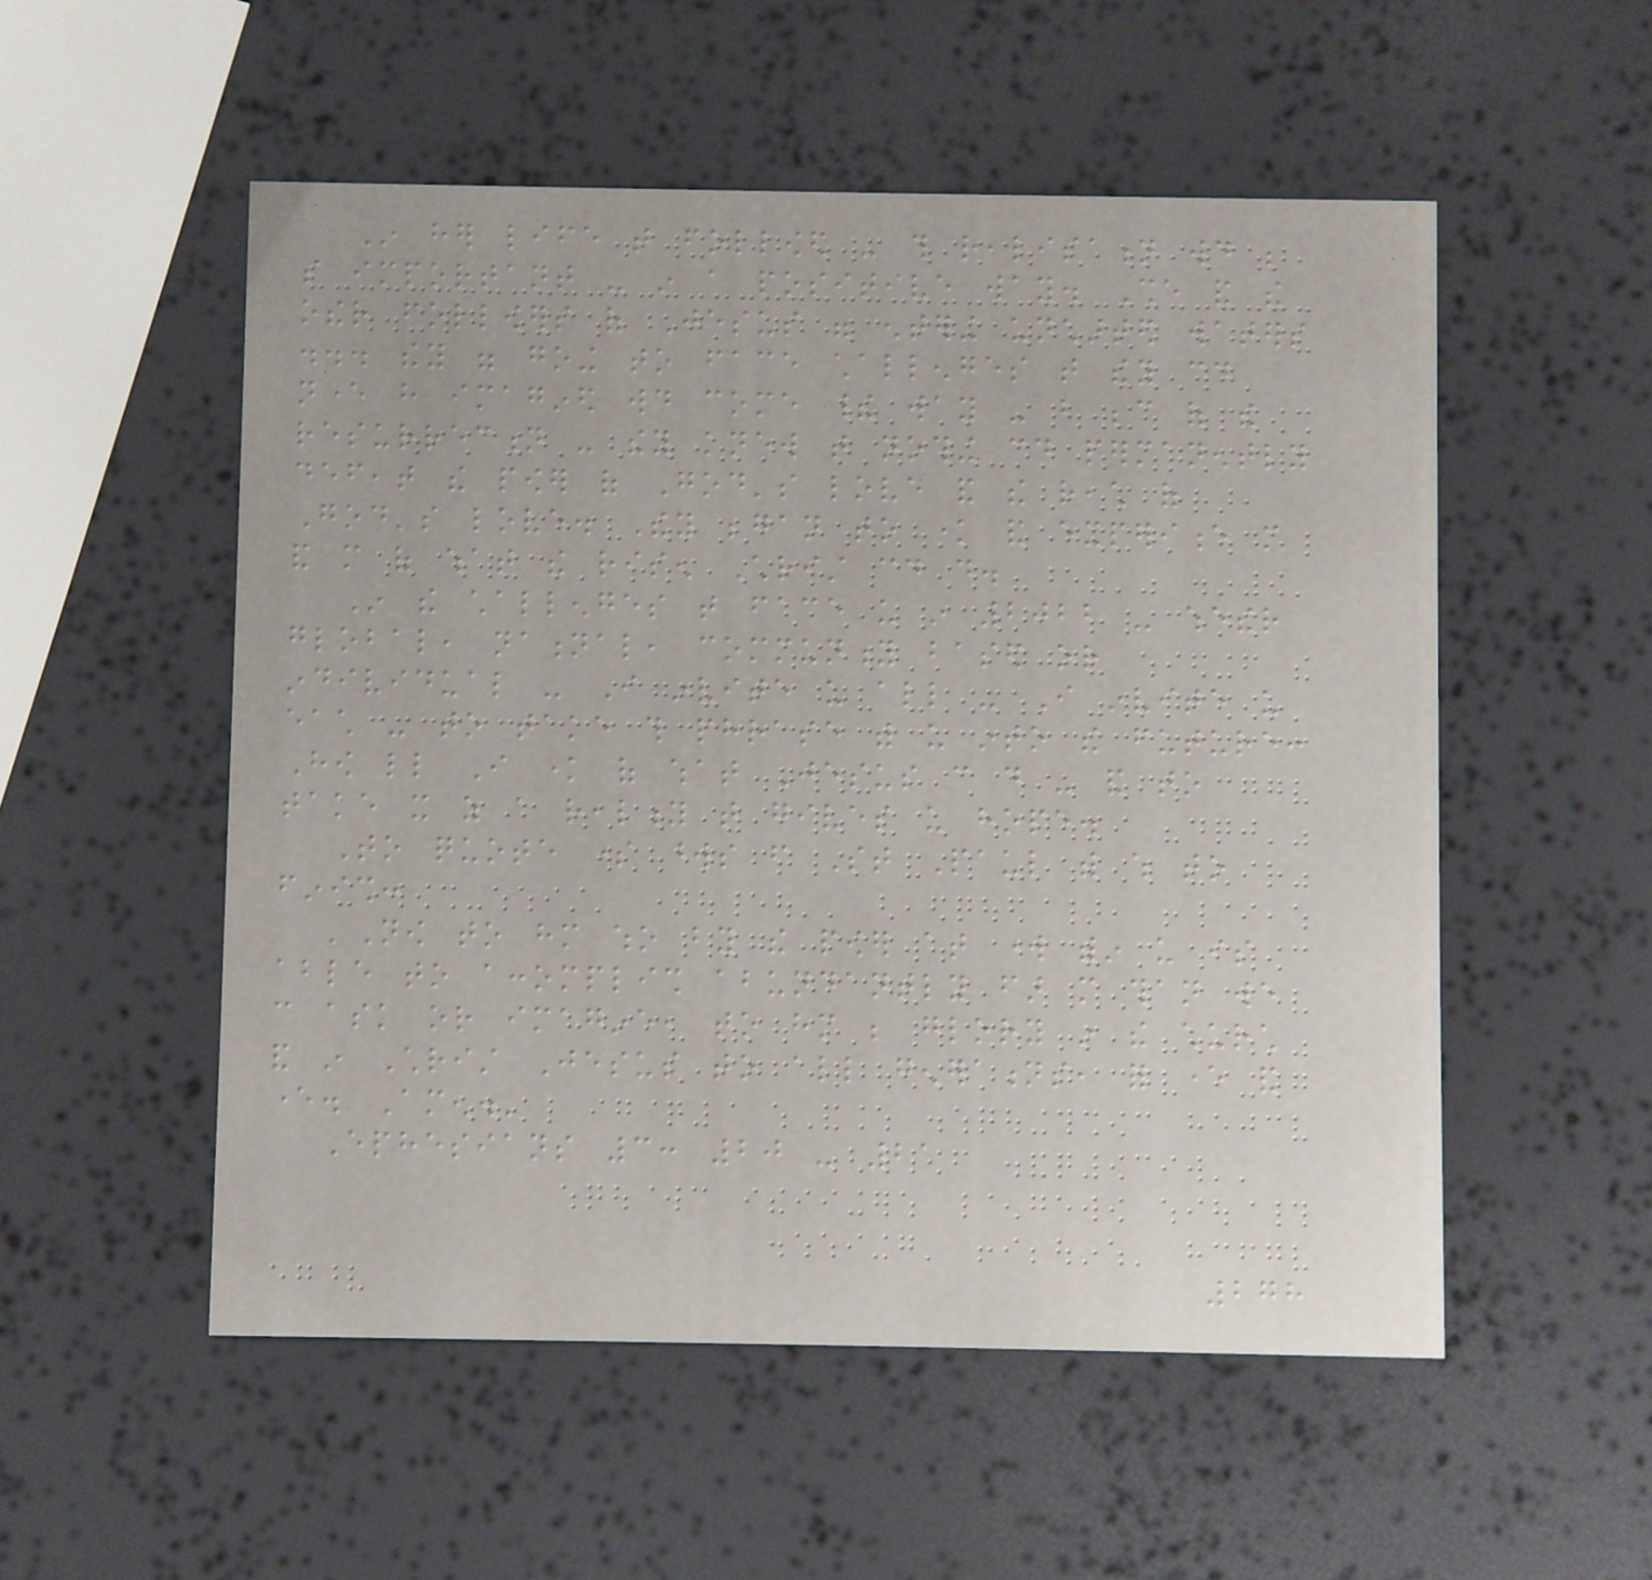In her life that followed - this realisation would be
so important - in a positive way. She and the
other followers of Jesus were entering uncharted waters
... they were going to face challenges that they could
never have imagined would come their way - but because of the
resurrection - they knew that nothing could permanently
defeat the power of God's love and the reach of
God's love. They began to know and experience more
and more of what the risen Christ could do.
In the challenges that face us in 2022 - whether
global, national, community based or
individual - I invite us all - I invite us
each - to take this phrase with us into the future:
How little I know of what Jesus can do - and to
take it as a reality that gives us hope.
To quote some words from St Paul with which to
finish:
'Now to him who by the power at work within us is
able to accomplish abundantly far more than we
can ask or imagine, to him be glory in the church
and in Christ Jesus to all generations, for ever and
ever. Amen.'
Ephesians 3: 20 - 21
278
